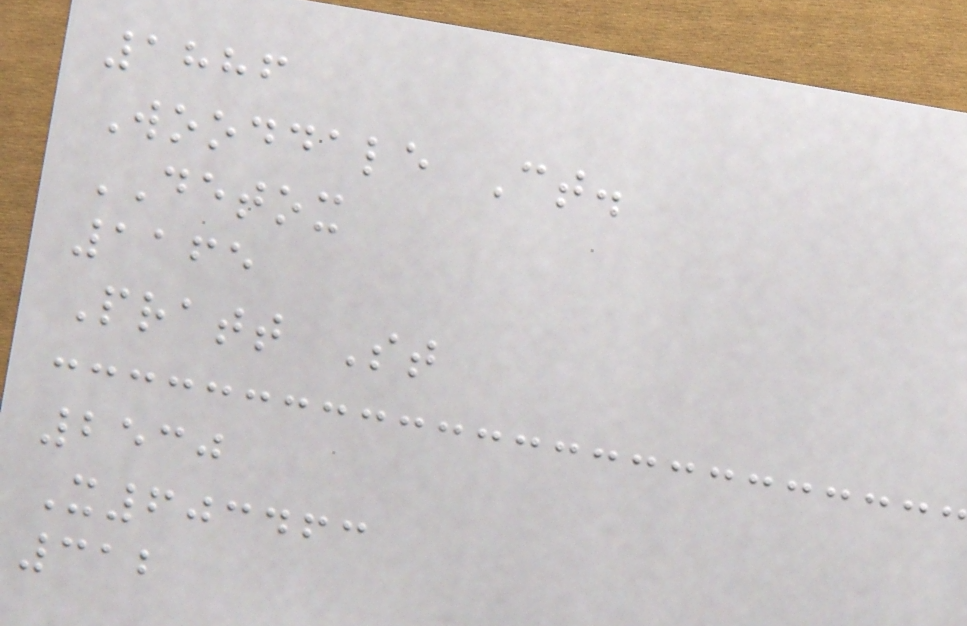1886
Wooddale Ct.
DETOX
1165
Pratt St
2530
X603463
312
